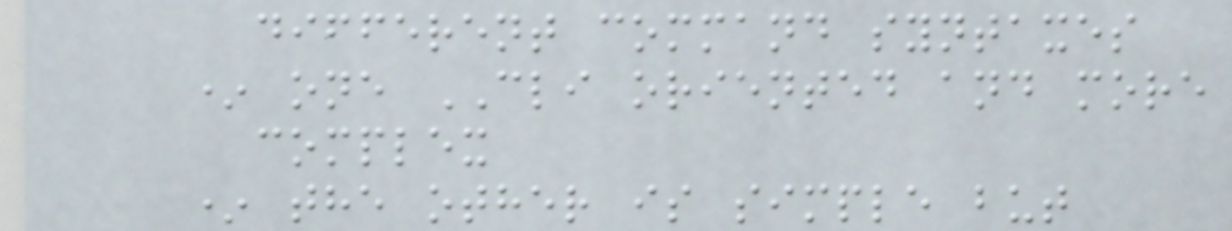different command syntaxes
* one CLI oriented and more
complex
* the other is simple but
